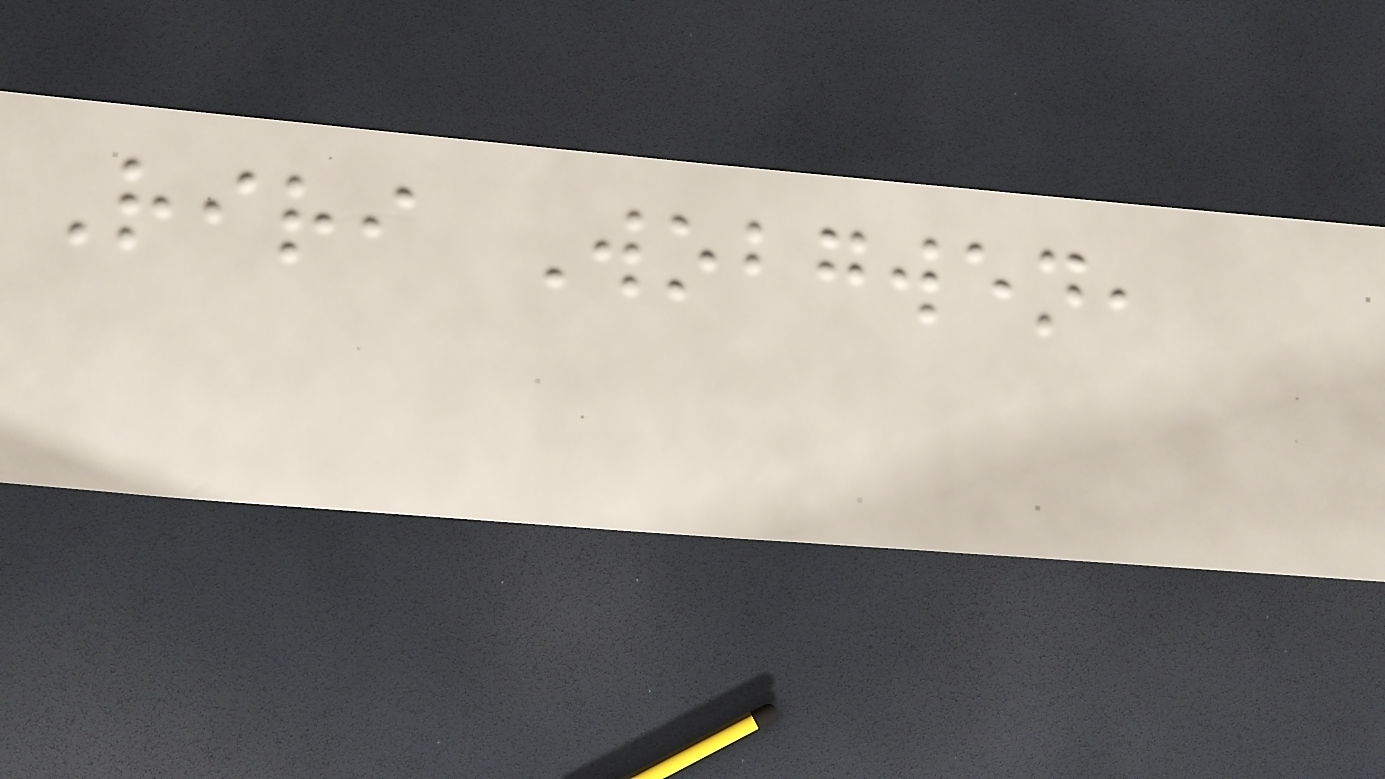Riri Wobgwen,
